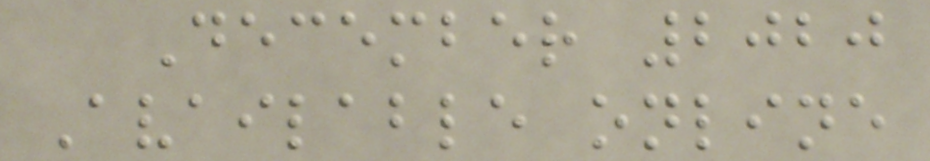December 2020
Available online
